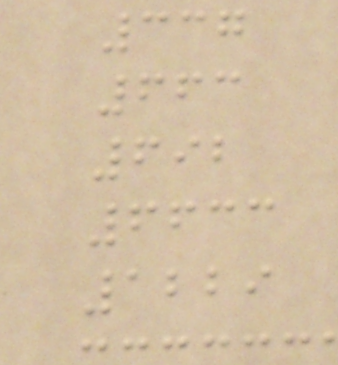337
663
692
6633
1229
